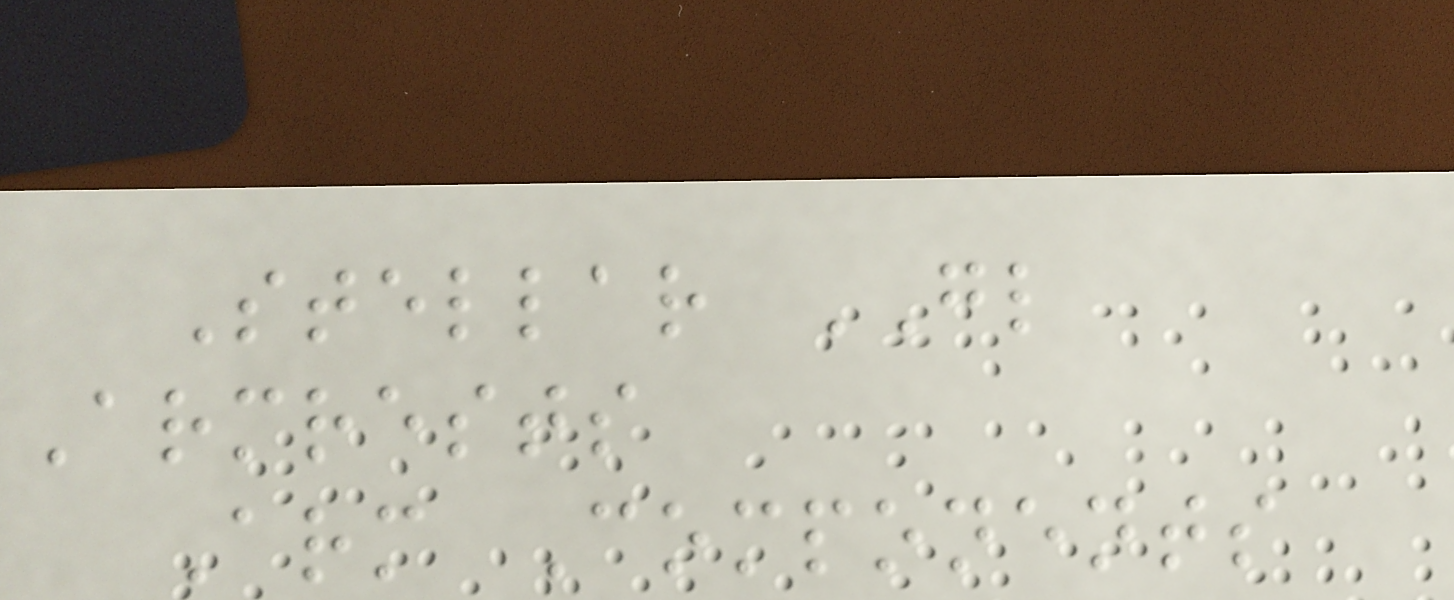Stellar GL
Armrests
Arm Components
